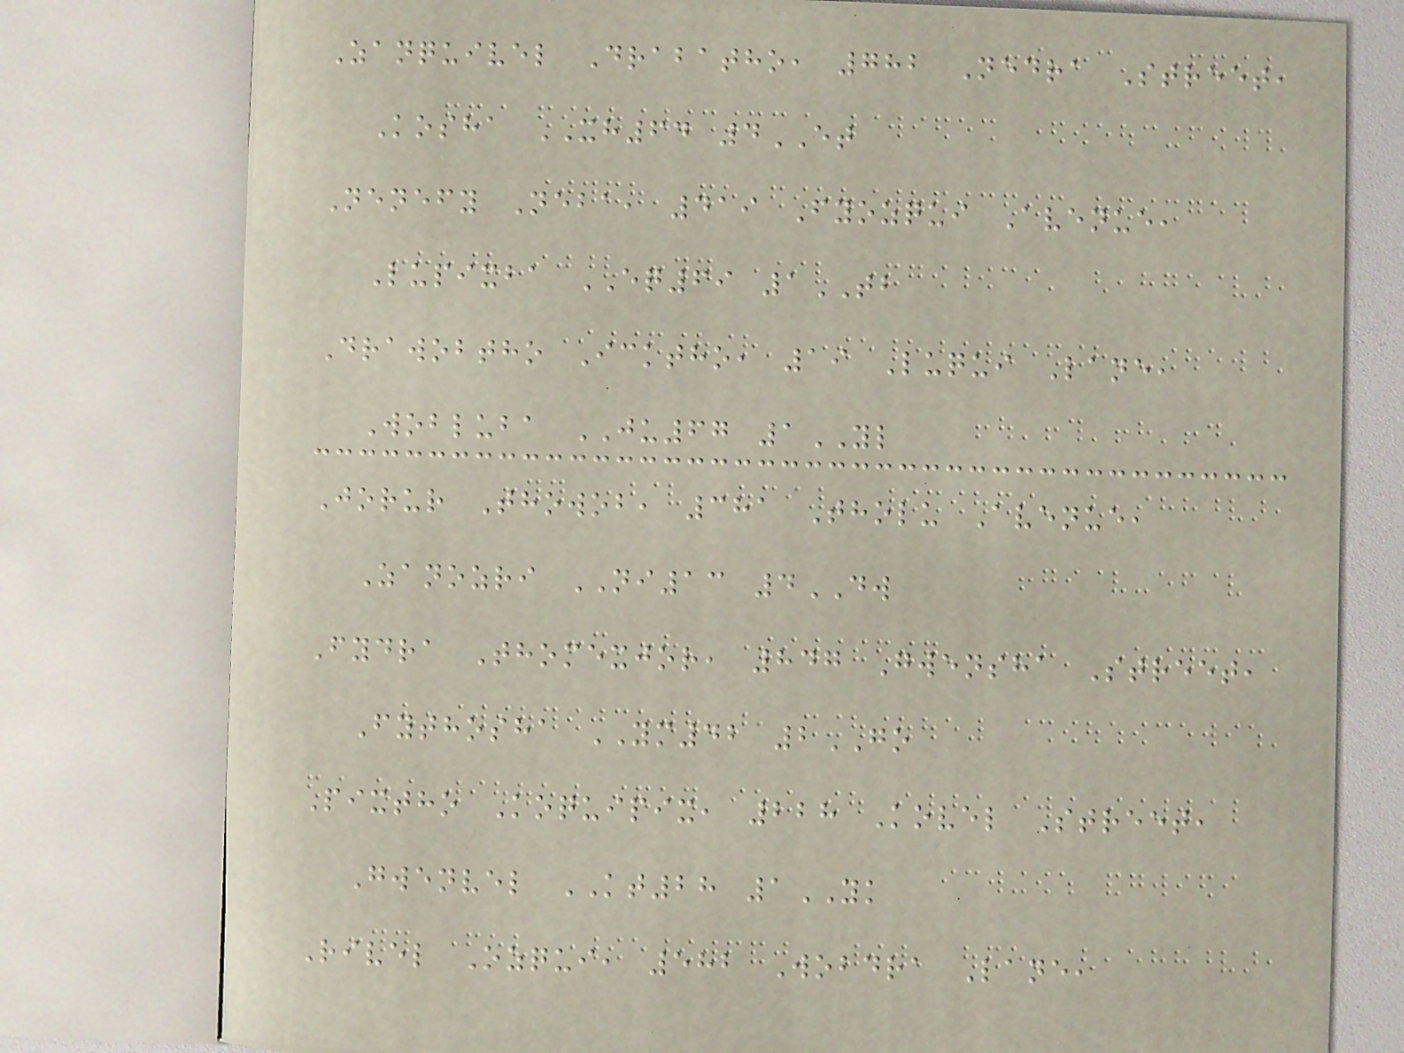Zanquivel Drabatho, 782 Nedra Street,
Kosha XH64 4ET
Nenefy Neba, 419 Fyozqui Avenue,
Lupixba EQ69 1TB
Drawobtho Icktho, 19 Luqui Lane,
Wobluba JU67 1YL
Jorur Thowob, 381 Tholu Avenue,
Zanozri NI13 4DW
Fydra Thomexjor, 847 Gwensha Street,
Fythosha YM42 2GO
Pixtho Koquipix, 228 Kovel Street,
Gwenvel KT28 1YK
Rivel Ozqui, 582 Wobdra Lane,
